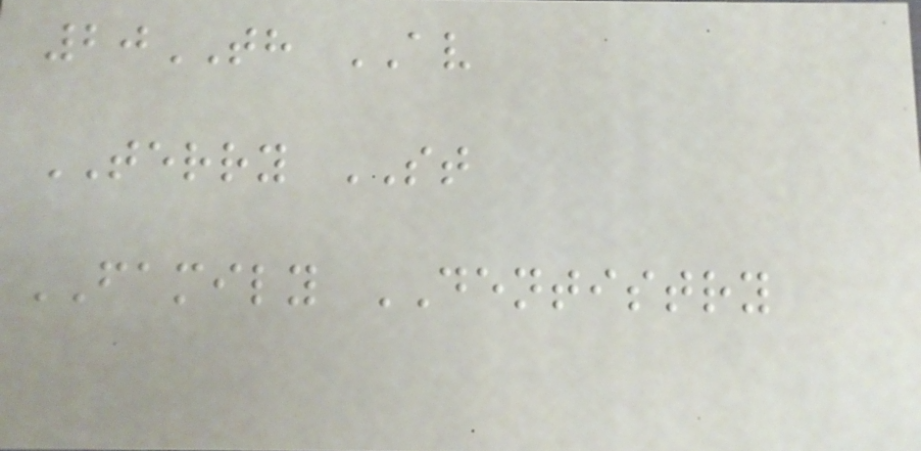20TH AV
TERRY ST
FAMILY DENTISTRY
